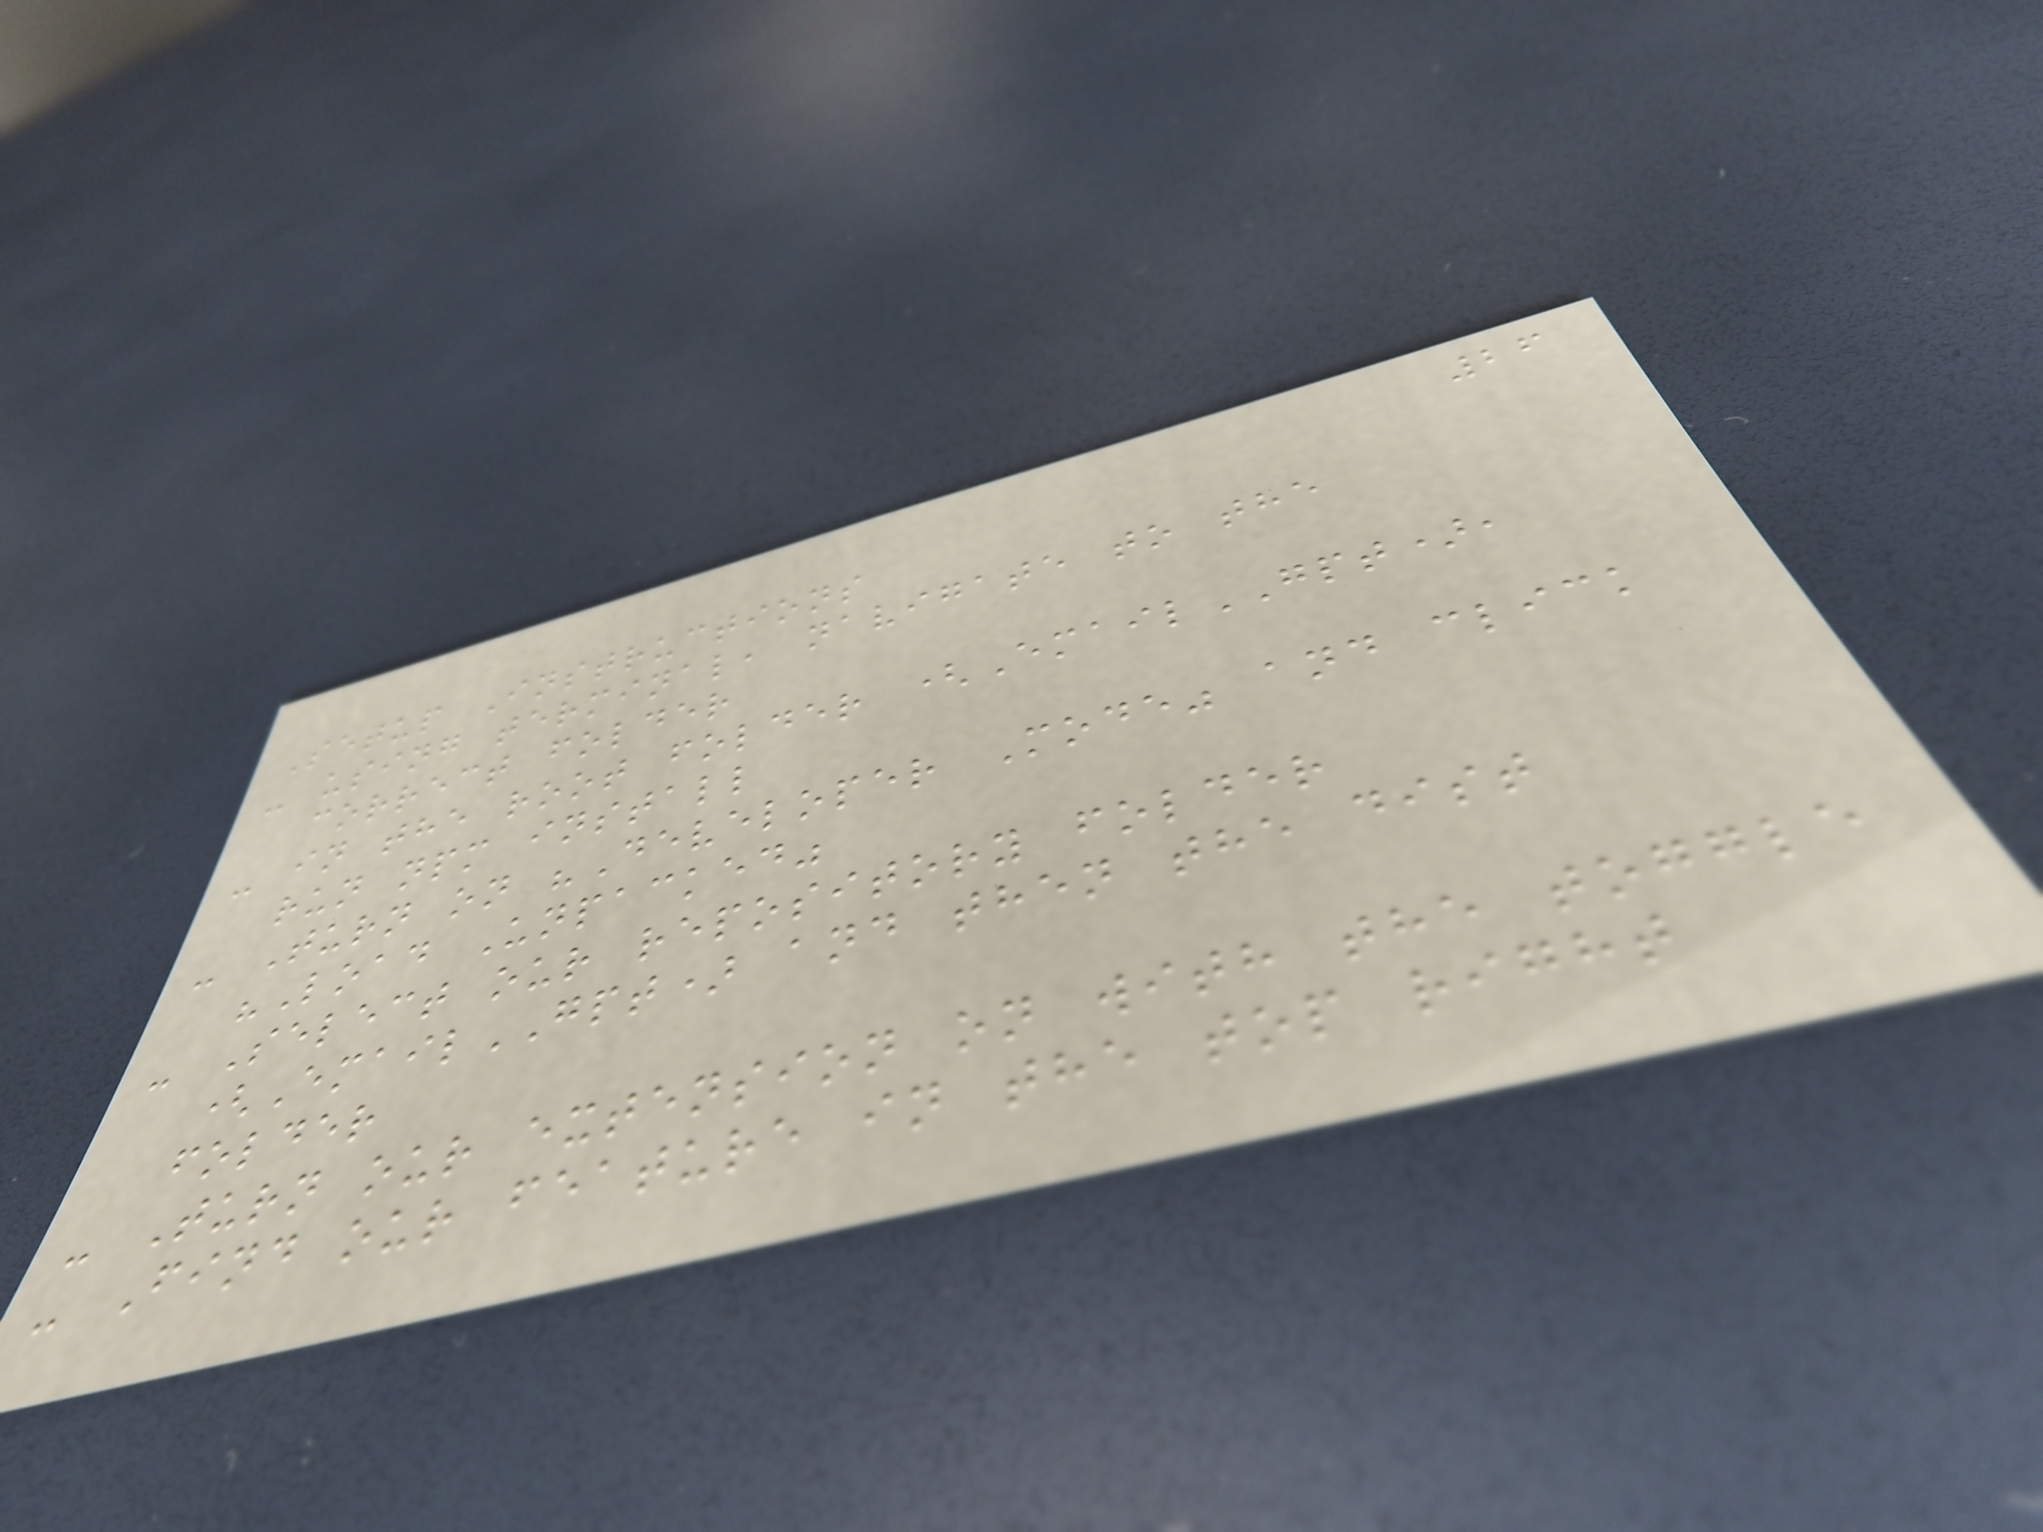26
Setup Instructions
- using terminal, navigate to the
correct folder
- in the root folder (EmailGPT),
run npm install
- Turn on "Developer Mode" and click
"Load Unpacked"
- Select our repository folder
(EmailGPT) and then the dist
folder
- Turn our extension on with the toggle
- Find our feature in the top right
